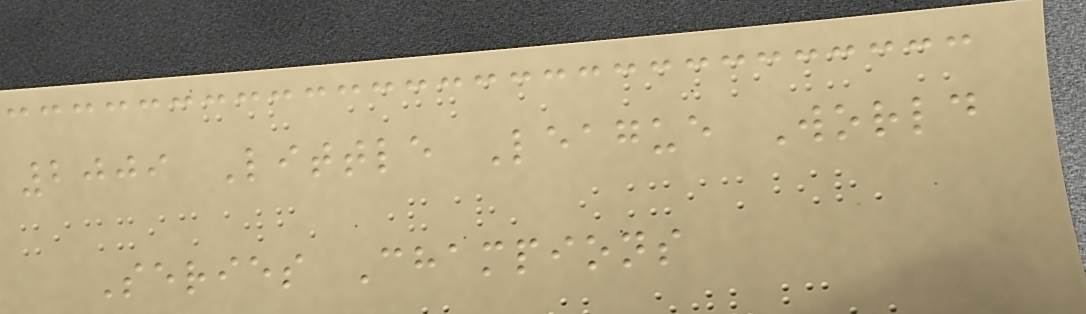2009 Little League World
Series Champions
